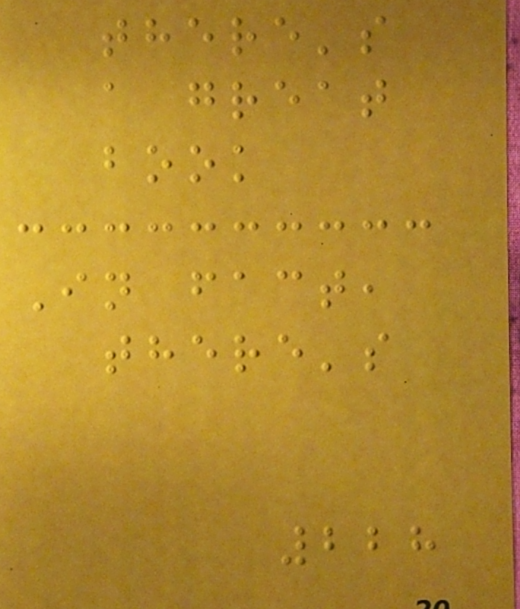there's
a great
book
In fact,
there's
228
